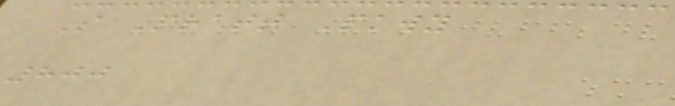S Pratt Pkwy
800
